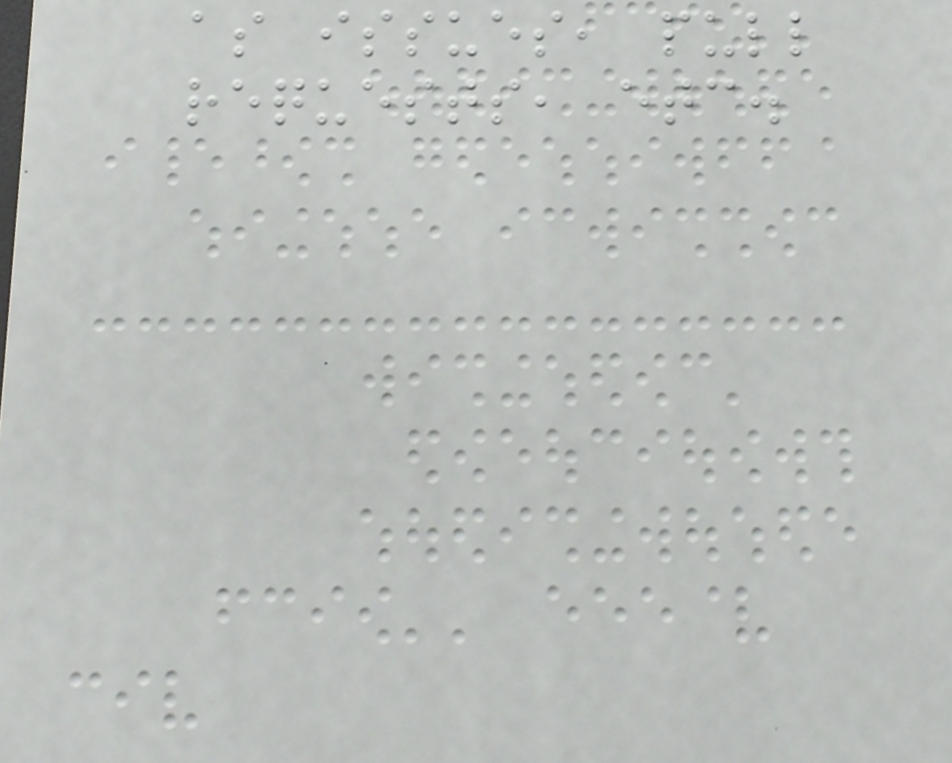as issues, pull
requests, etc.
